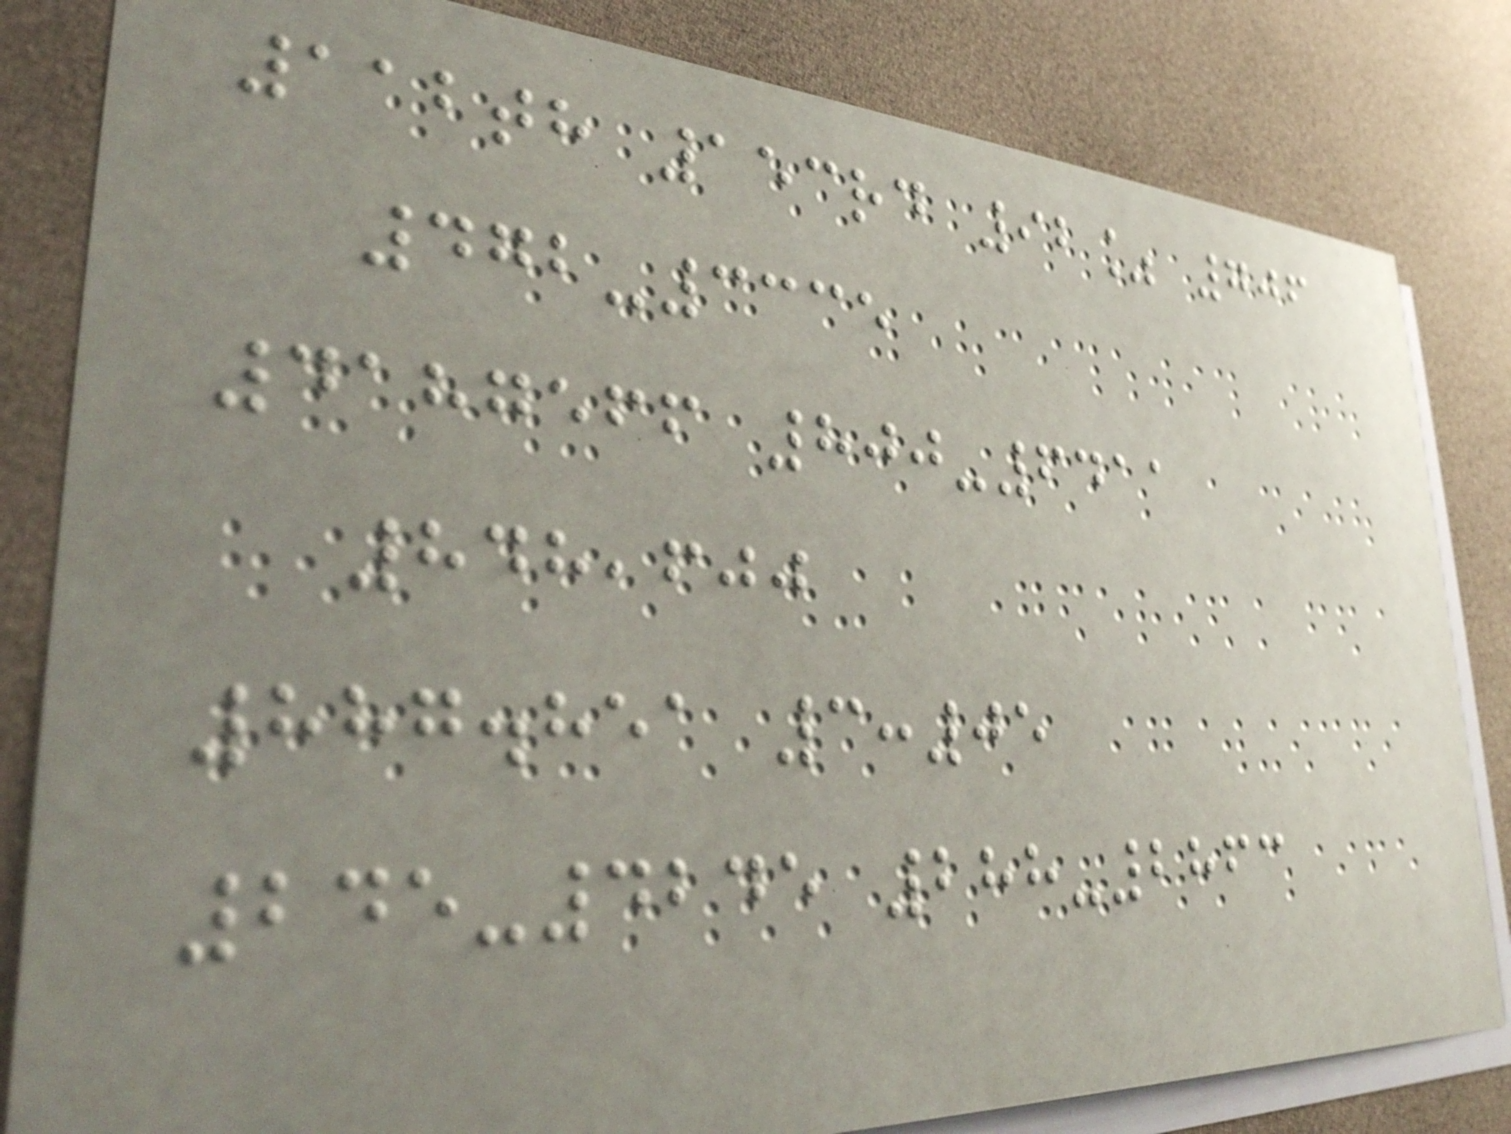112th 153rd 92% 706
472-3335
4187566 800-6411
848,600
887.851 3:05
245-4245 288-2863
